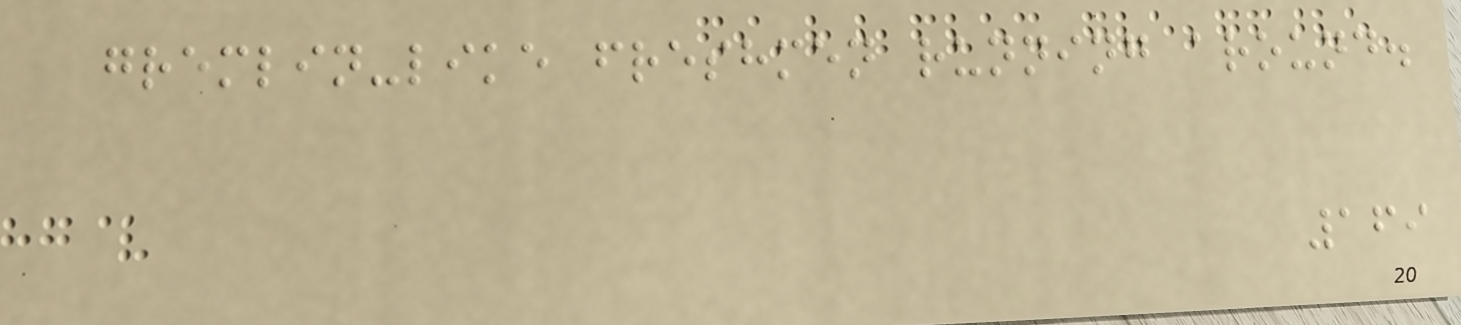gremlin-like freshmen running around.
169
